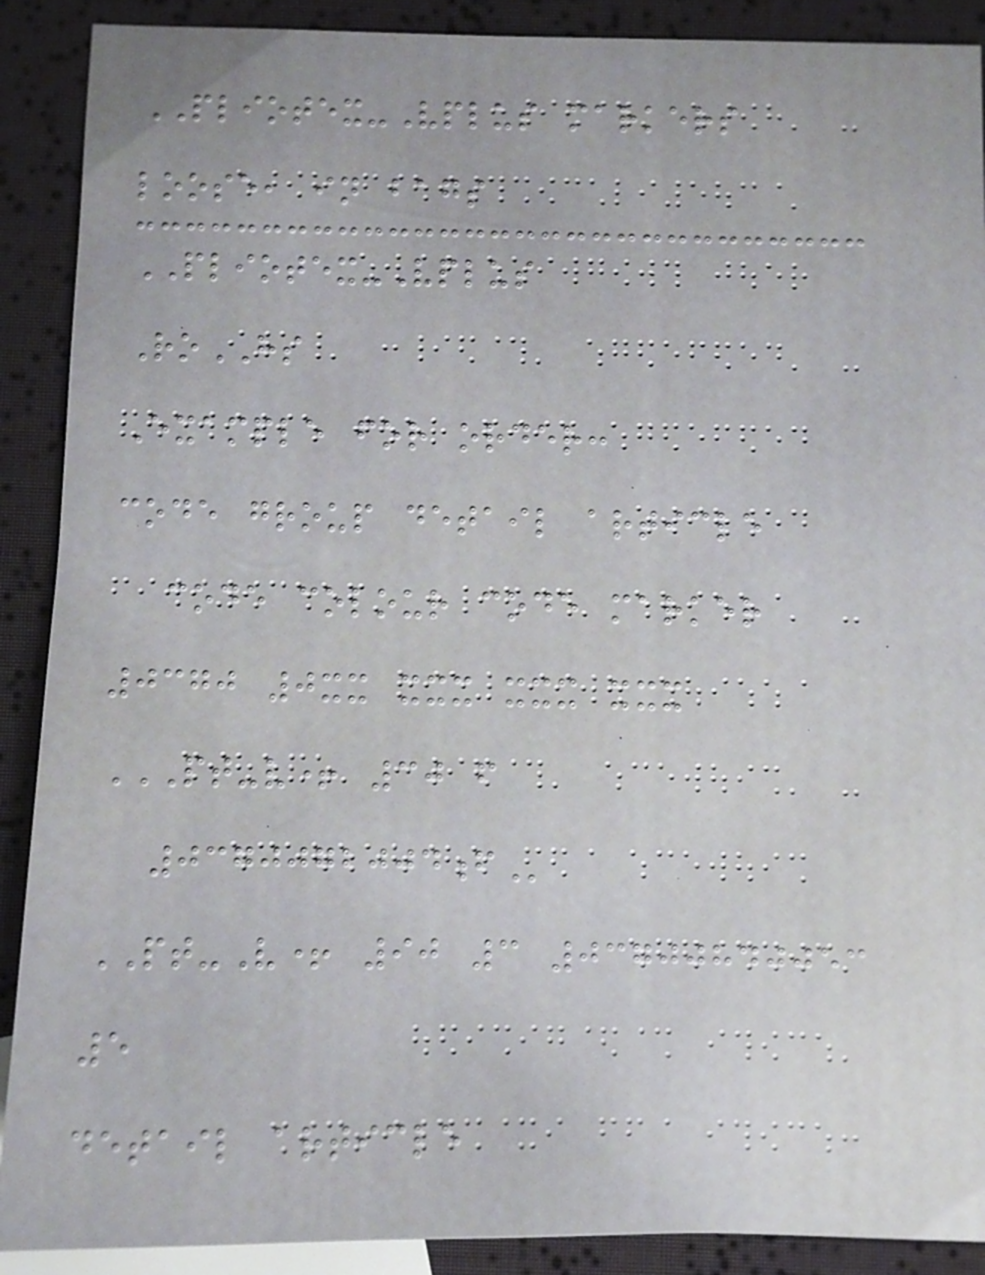PLIOTEX-Vplus markers
loose, in bags
PLIOTEX-Vplus
RoHS
Example for order:
code group detail article
code colour code marker
0370 0xx xxx xxx xxx
PT-V+ 30 F
0370072004F
PT-V+ 90 3 03700840053
5
detail article
